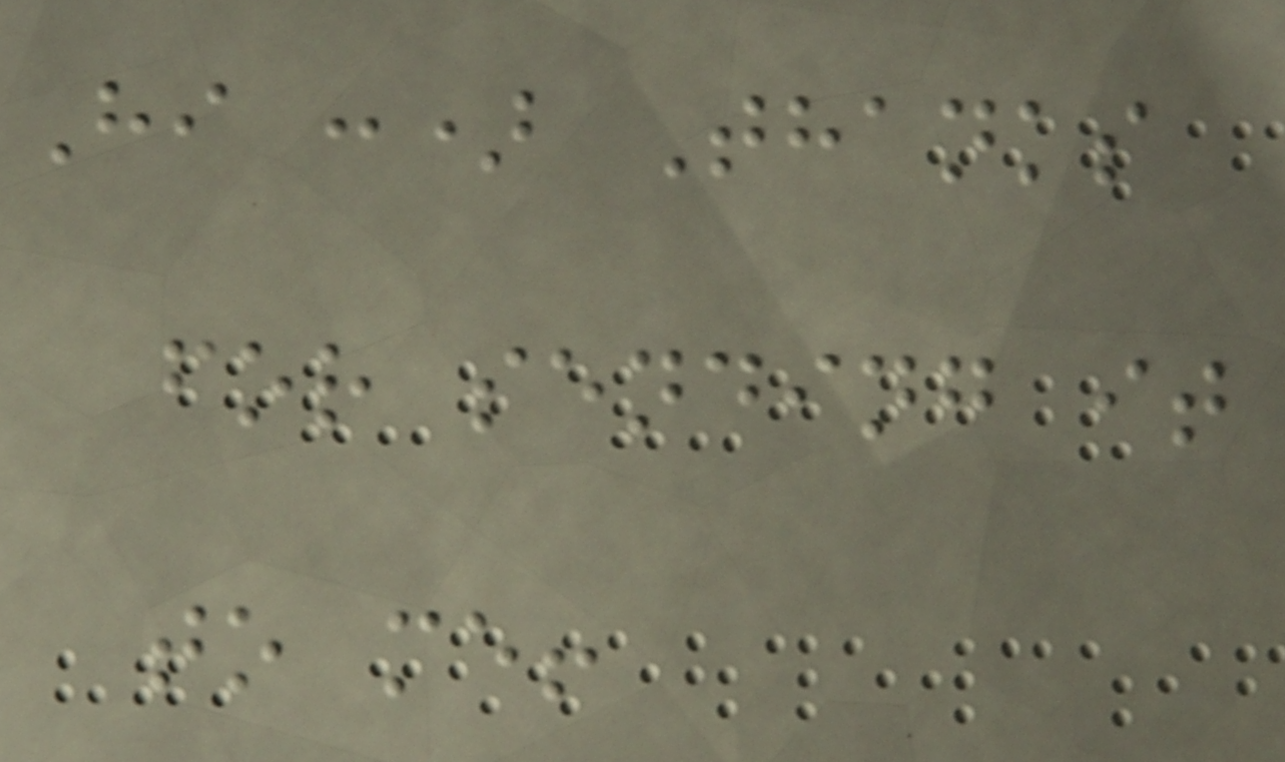Hi :) Thanks
for sending it
to me!
